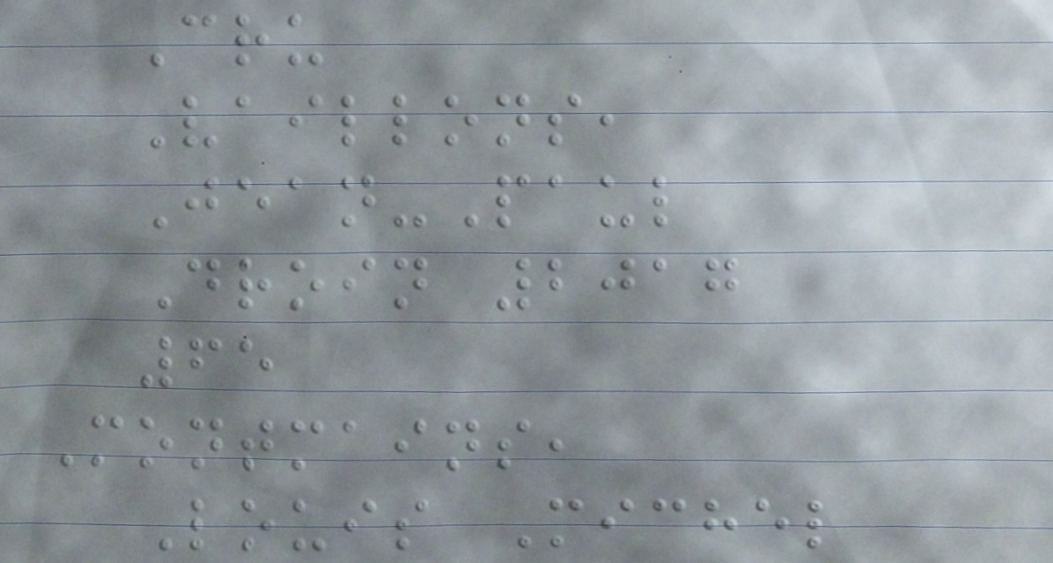Cru
Vaillons,
Jean-Paul
Droin 2017
65
Montmains,
Louis Michel
